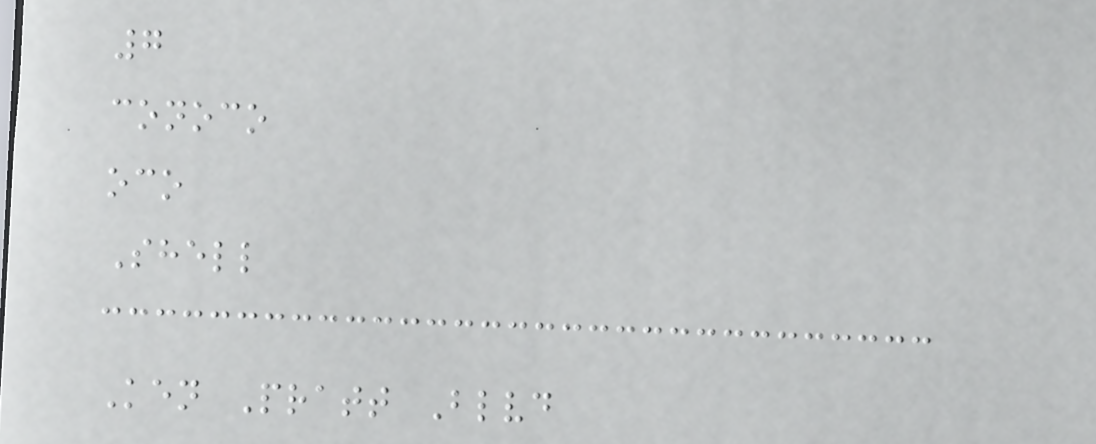7
conoco
oco
Shell
Ken Pratt Blvd
